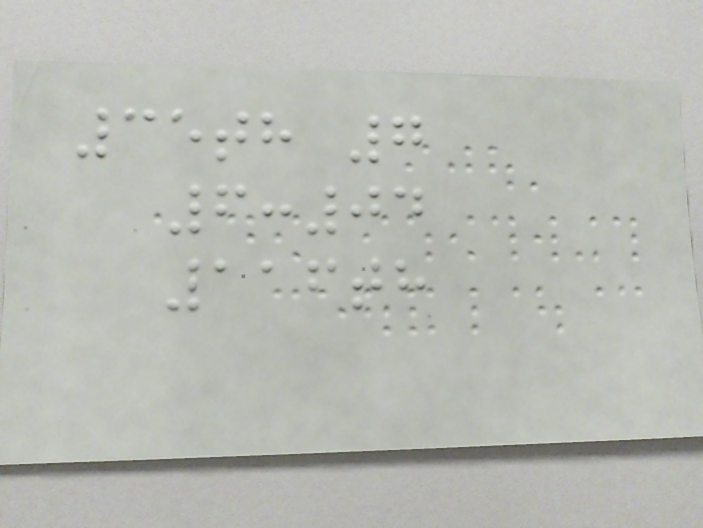35th 7
6:04
116th
